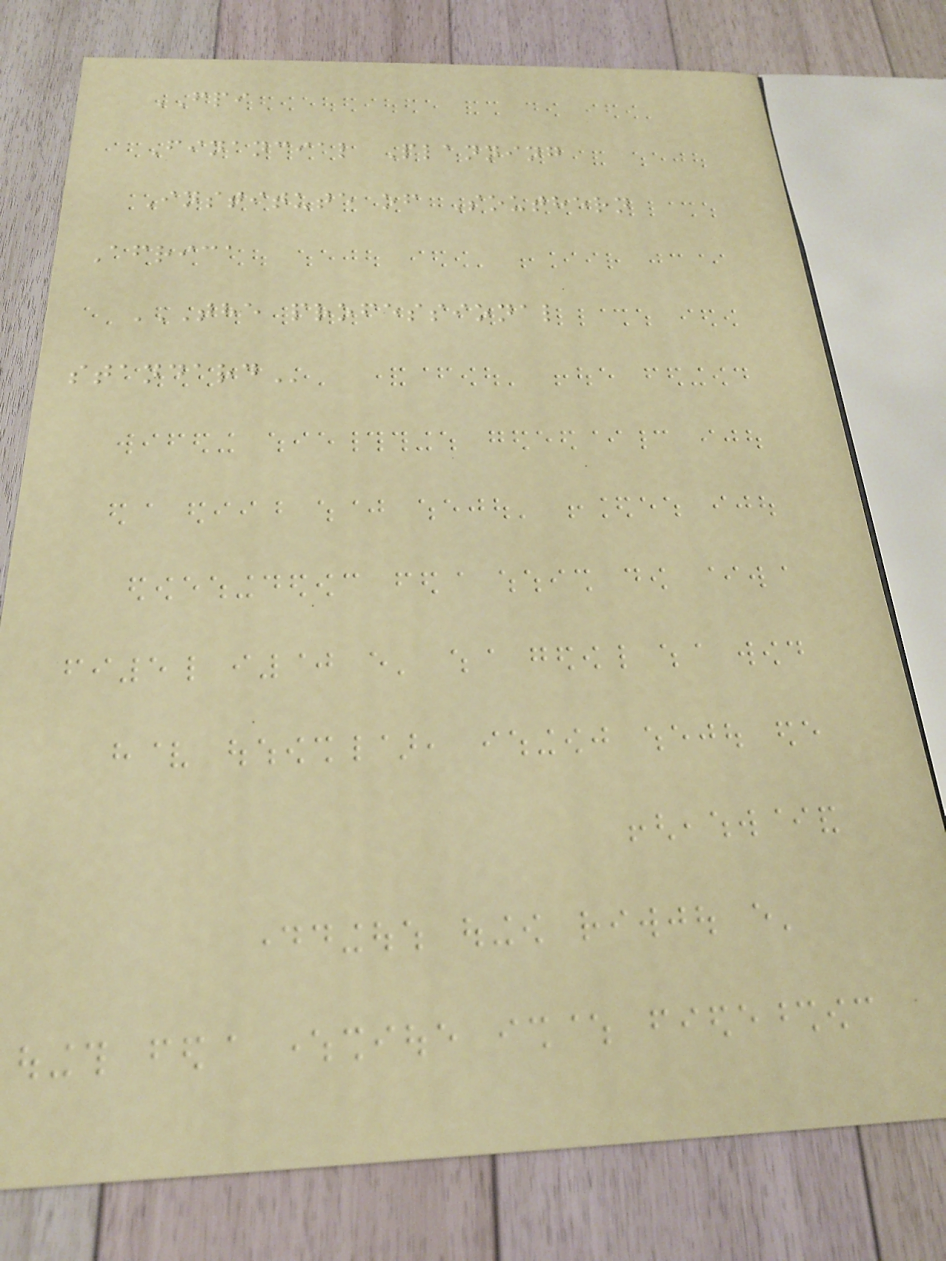FPI
Financial Planning
Institute of Southern
Africa
THE PROFESSIONAL
STANDARD
